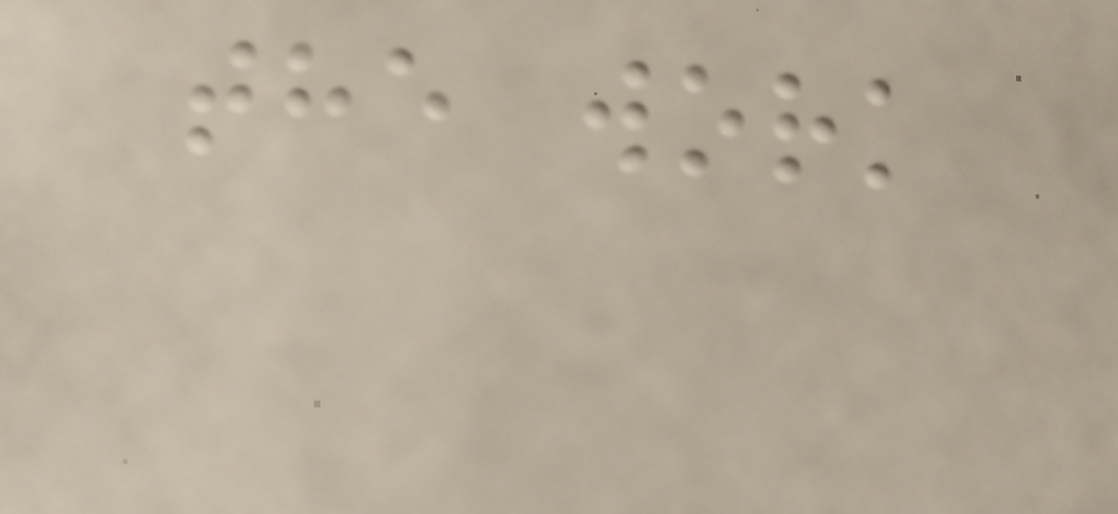the work
